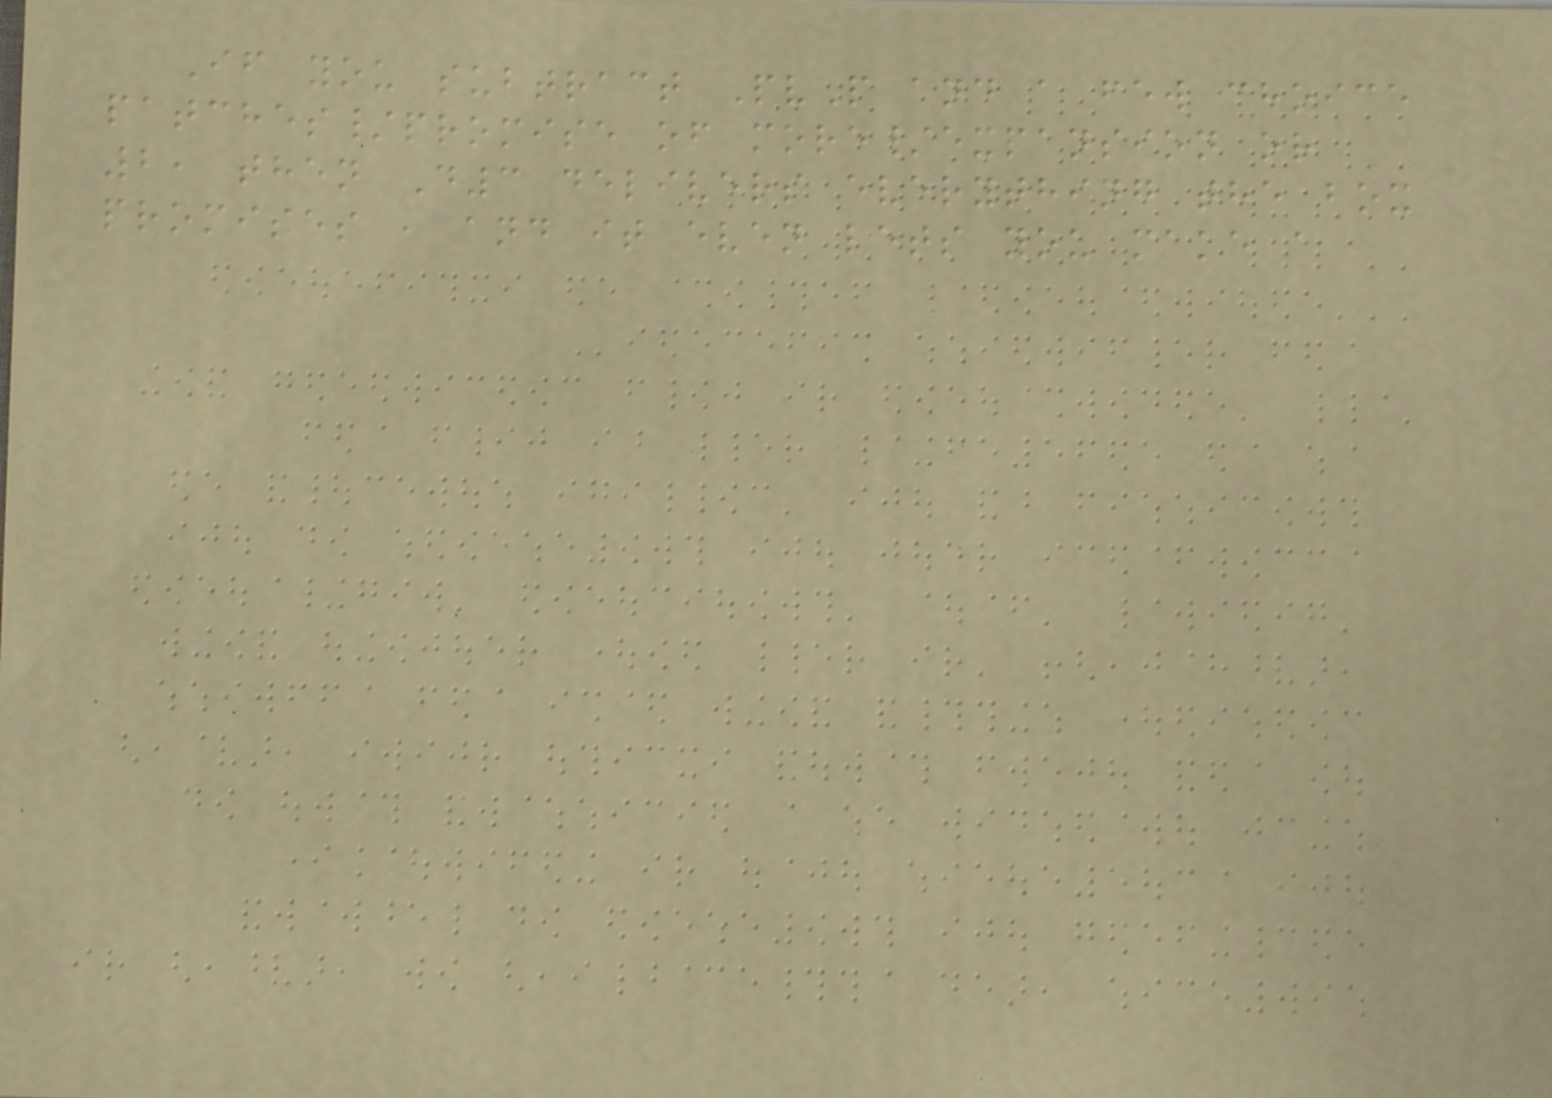If you subtract PvP and a few choice
patches/promise of more/expansion or
2, then D3 delivers everything the box
promises , and it even lets you make a
